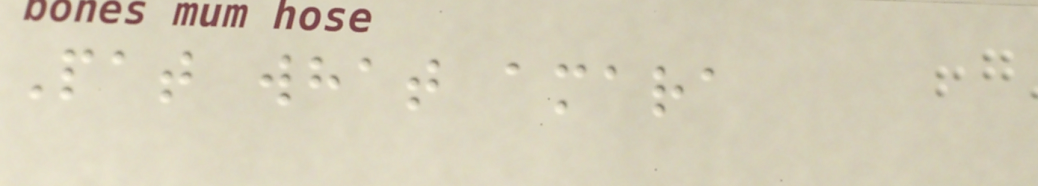Pat what amara
